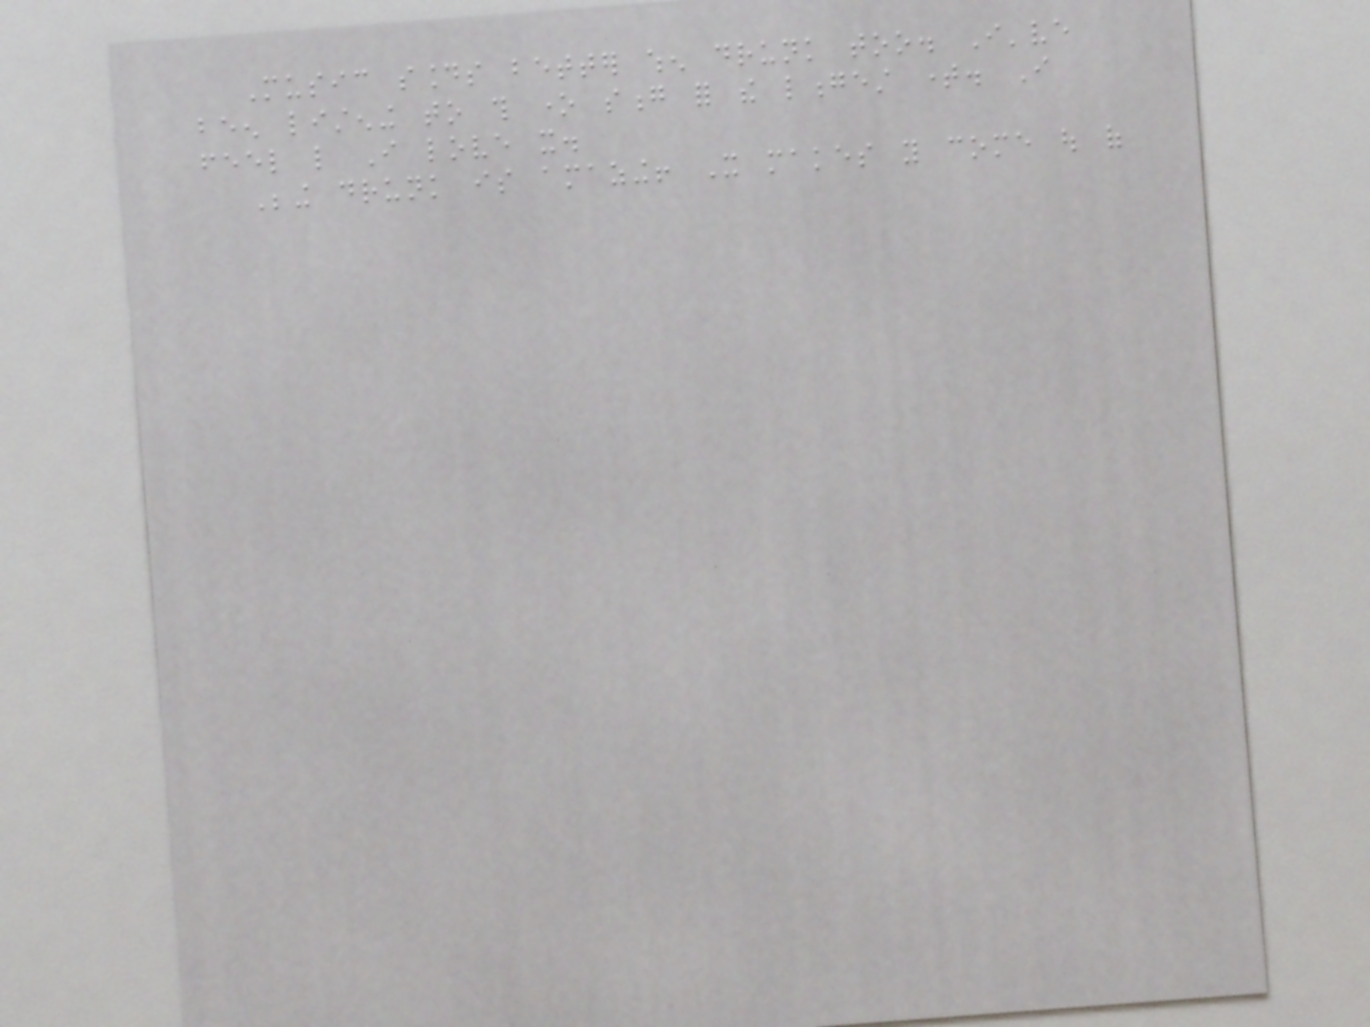Music sounds better when drunk too. I've
been listening to this one song for the longest time. I
feel like I love it.
Being drunk is amazing! It makes you come out of
